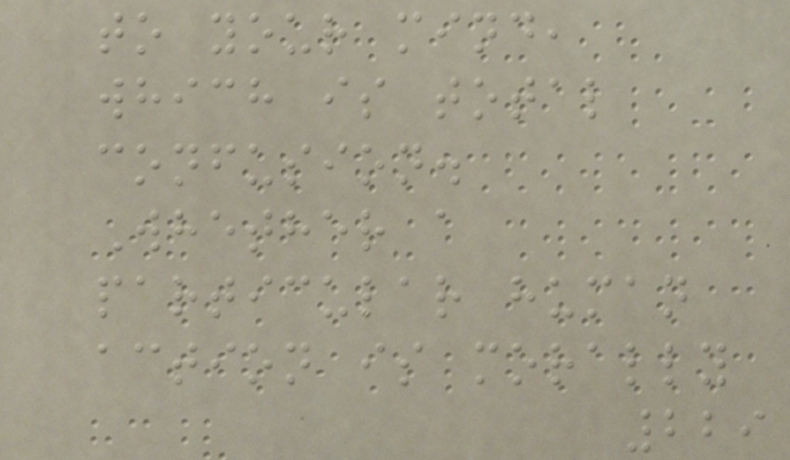to your mind,
which is total
confusion.
Whether a
particular human
action is morally
229
